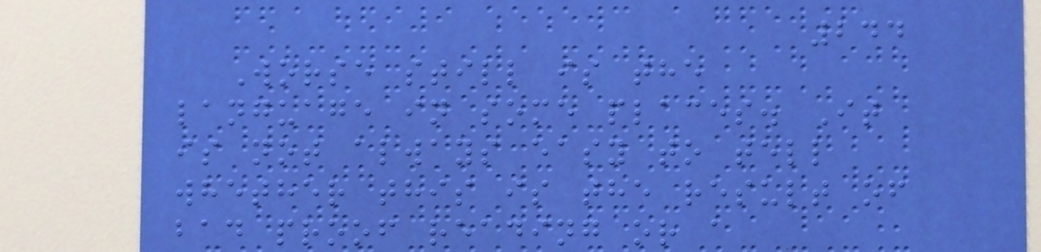244
Worse still is the
language in some places. It
is not always easy to tell
whether this is the result of
bad proof reading or a
